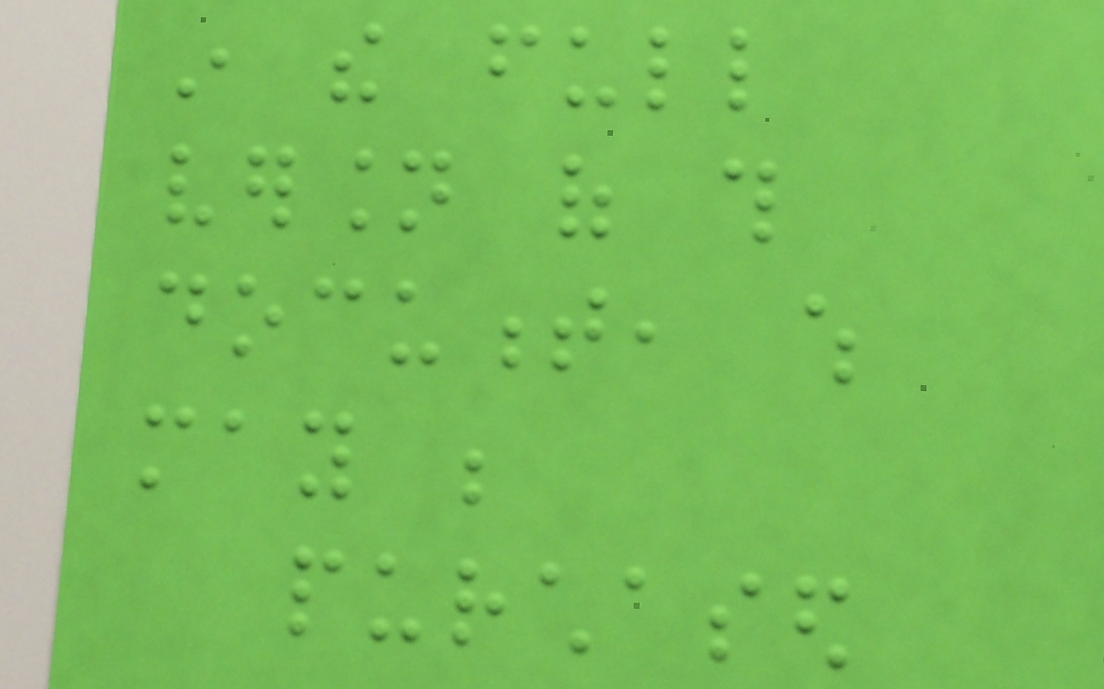in the full
version of this
document, which
may be
purchased
